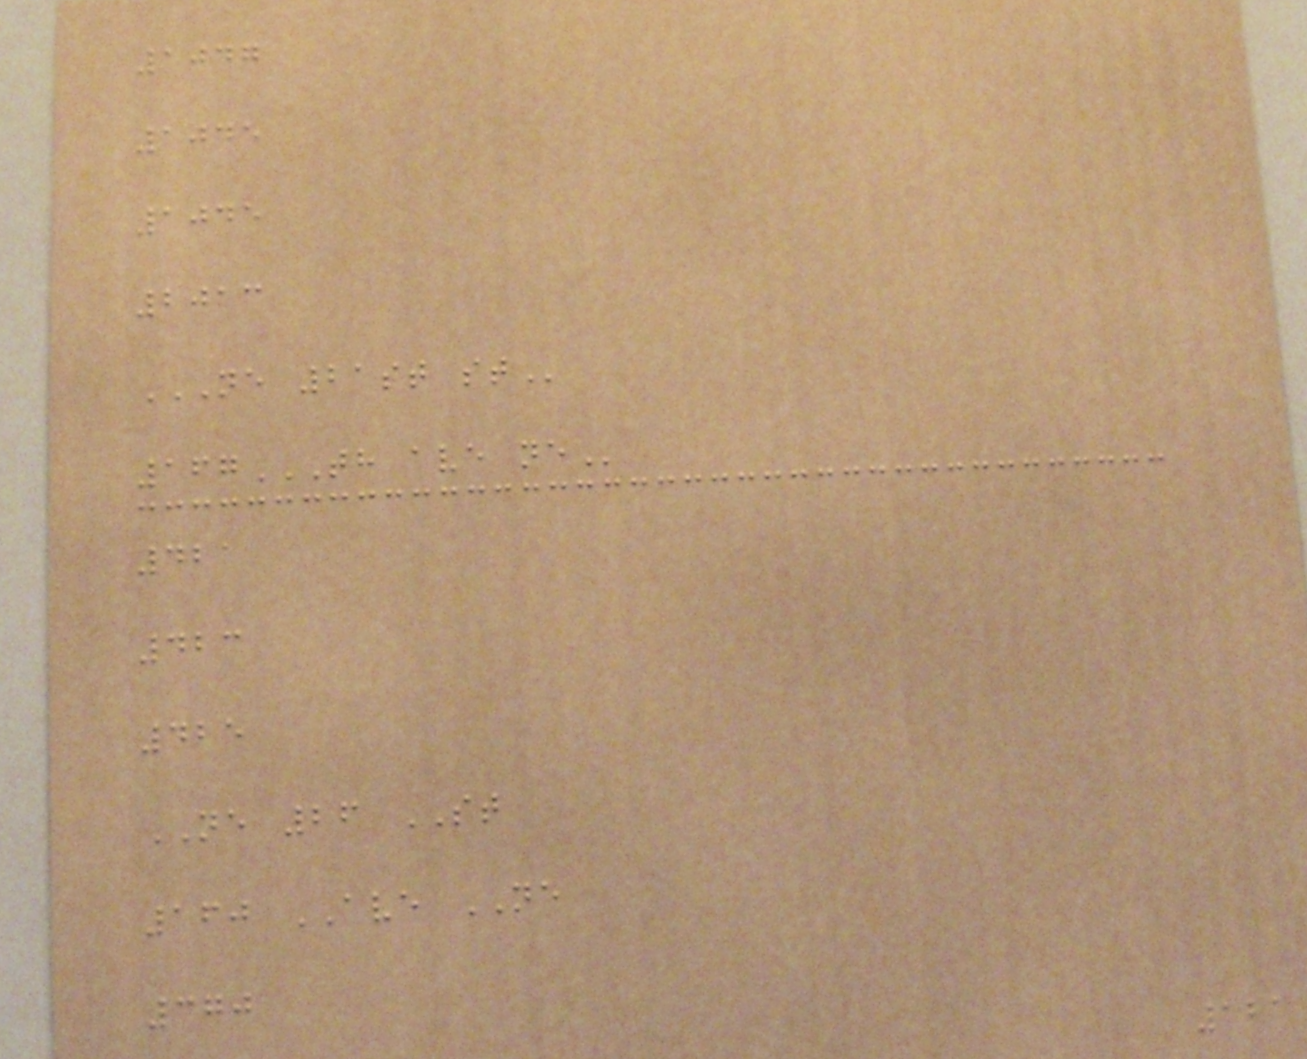1047
1045
1045
2013
NE 21ST ST
167TH AVE NE
421
423
425
NE 26 ST
160 AVE NE
370
121
